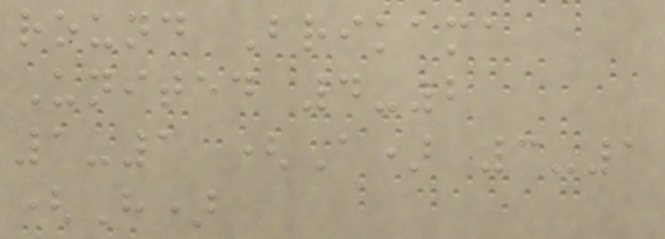round Brikama
United 4-2
1-1 (A) 3-1
(H)
